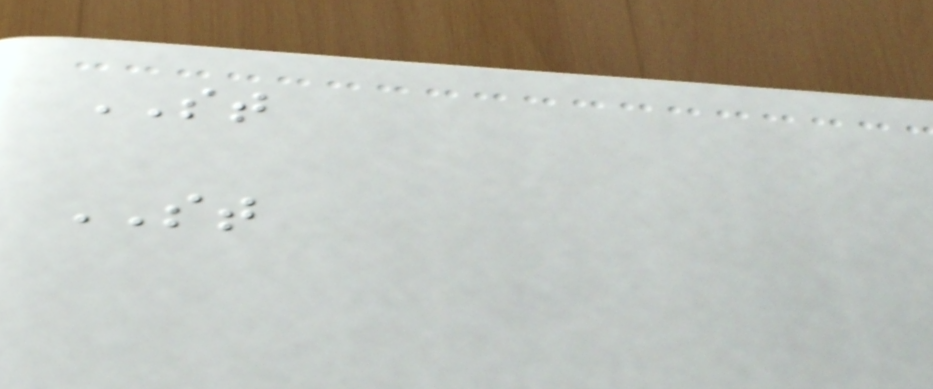ST
ST
